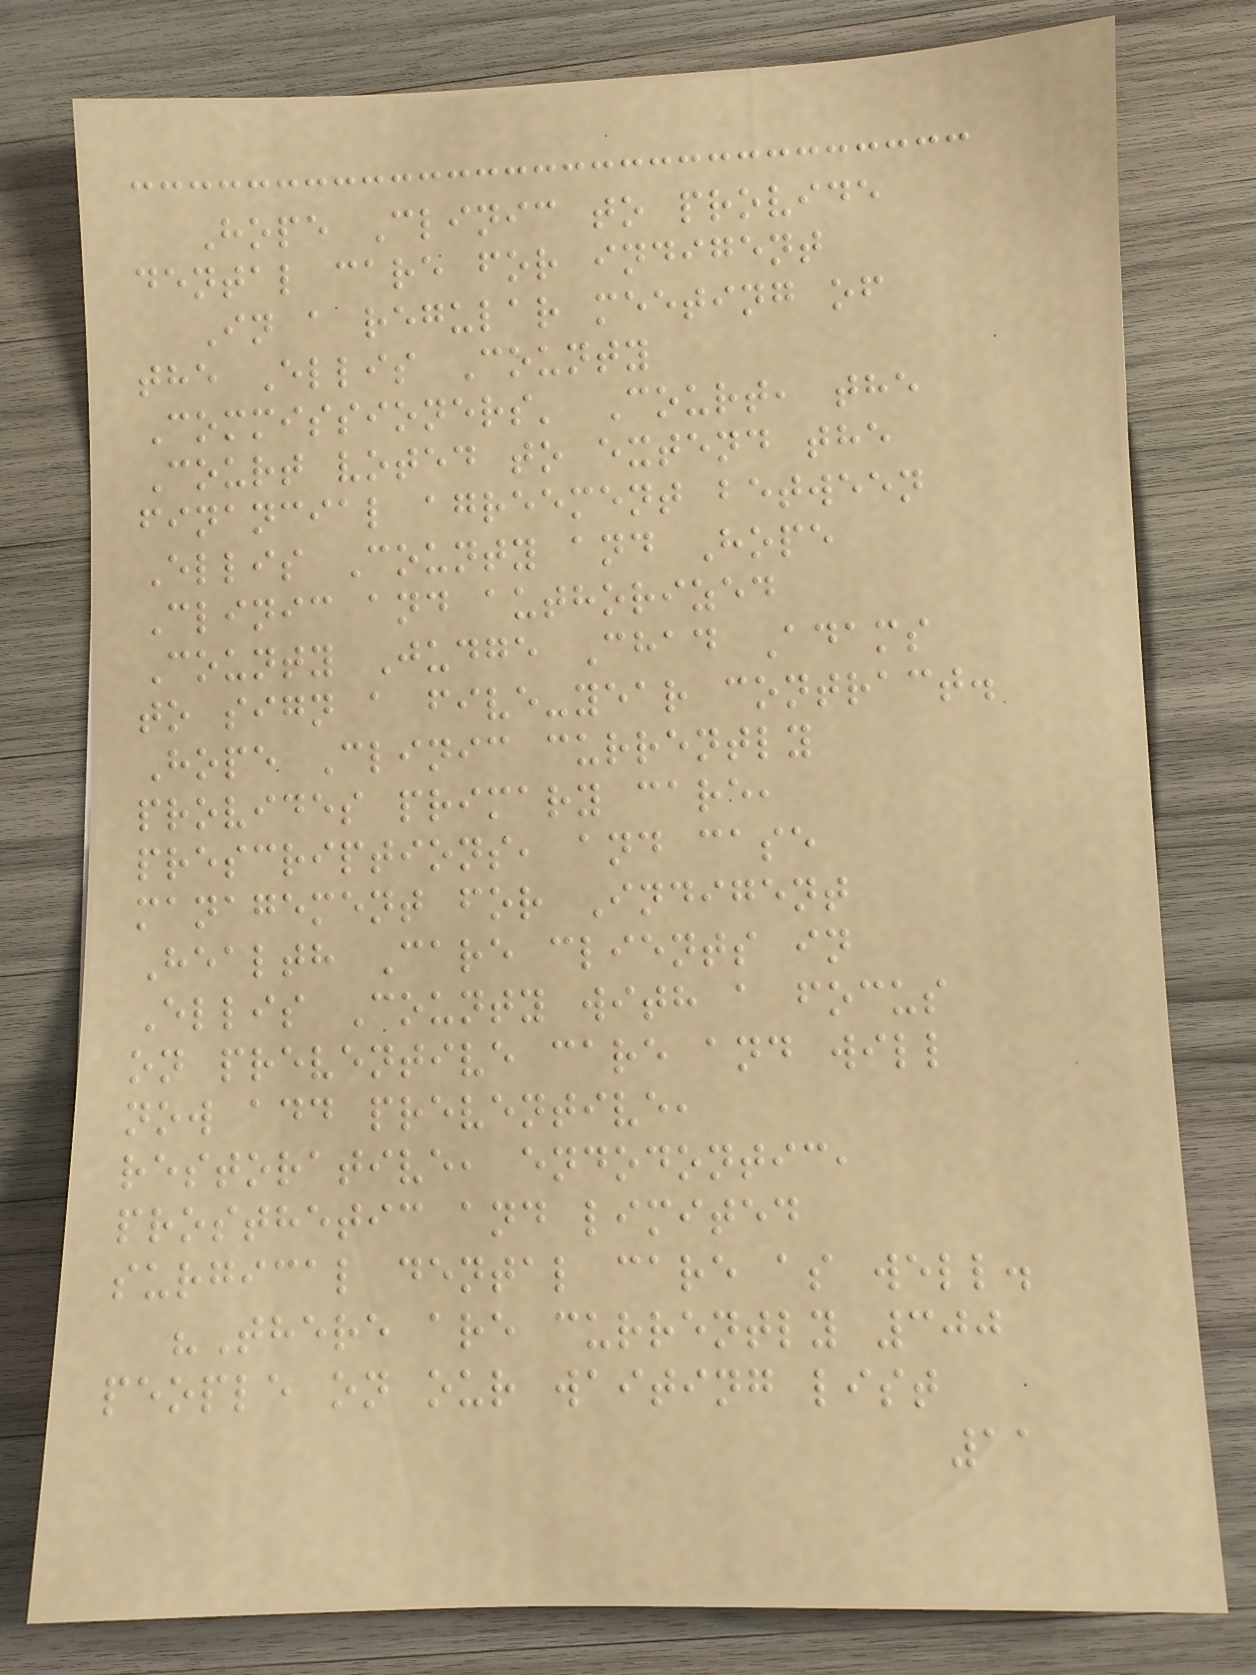Hope Clinic to provide
dental care for indigent
In a regular meeting of
the Ellis County
Commissioners' Court, the
Court voted to extend the
financial agreement between
Ellis County and Hope
Clinic and authorized
County Judge Chad Adams
to sign a five-year contract.
Hope Clinic currently
provides primary care,
prescriptions, and case
management for Indigent
Health Care clients in
Ellis County with a focus
on preventive care and will
now add preventive,
restorative, endodontic,
prosthetic and limited
surgical dental care as well.
"There are currently 300
people on our waiting list
11
